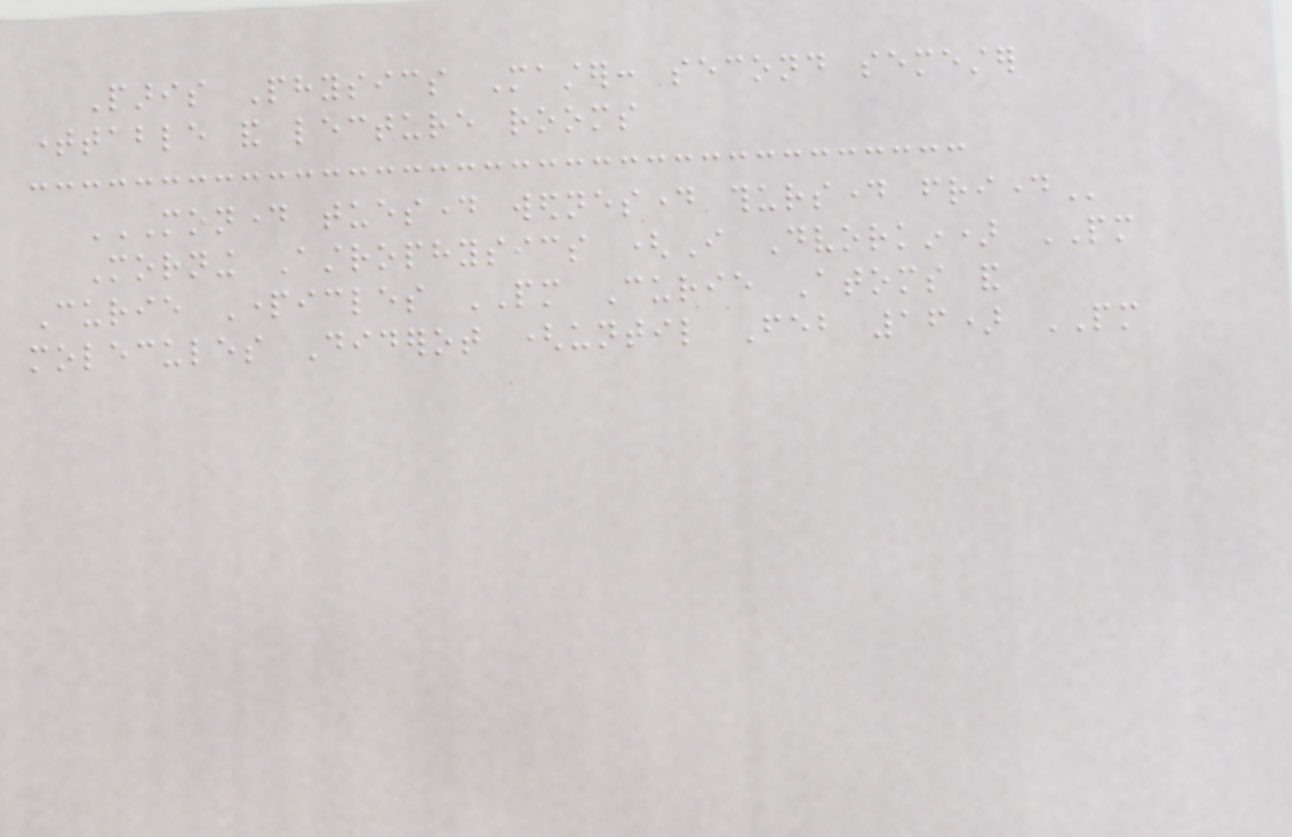Paris Physics Master: second semester
timetable and lecture rooms
MONDAY TUESDAY WEDNESDAY THURSDAY FRIDAY
Morning Astrophysics (I Dvorkin) PM
Curie Particles PM Curie Atoms and
molecules Diderot (until Feb 16) PM
